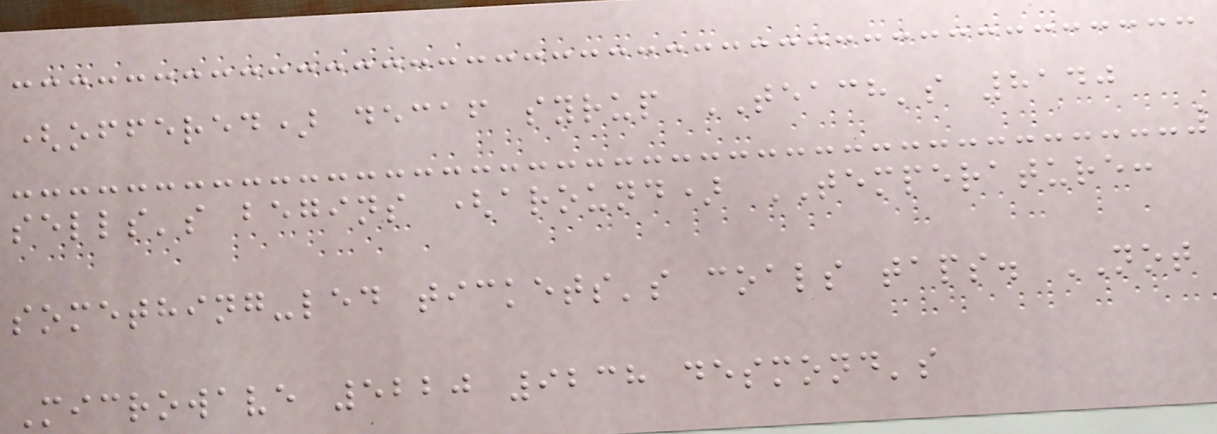(offered) decaf syrup TEACH's 8140
sells's begins (around) TEMPERATURE:
something-led tickets's coals taps. NOT
Microwave 5220 9238 desmond's
